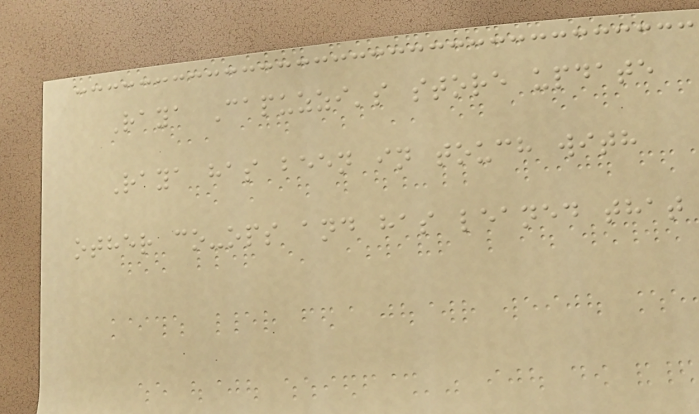Raya Capuzzi's store update
Raya has been in touch with
other co-ops and has leaned that
